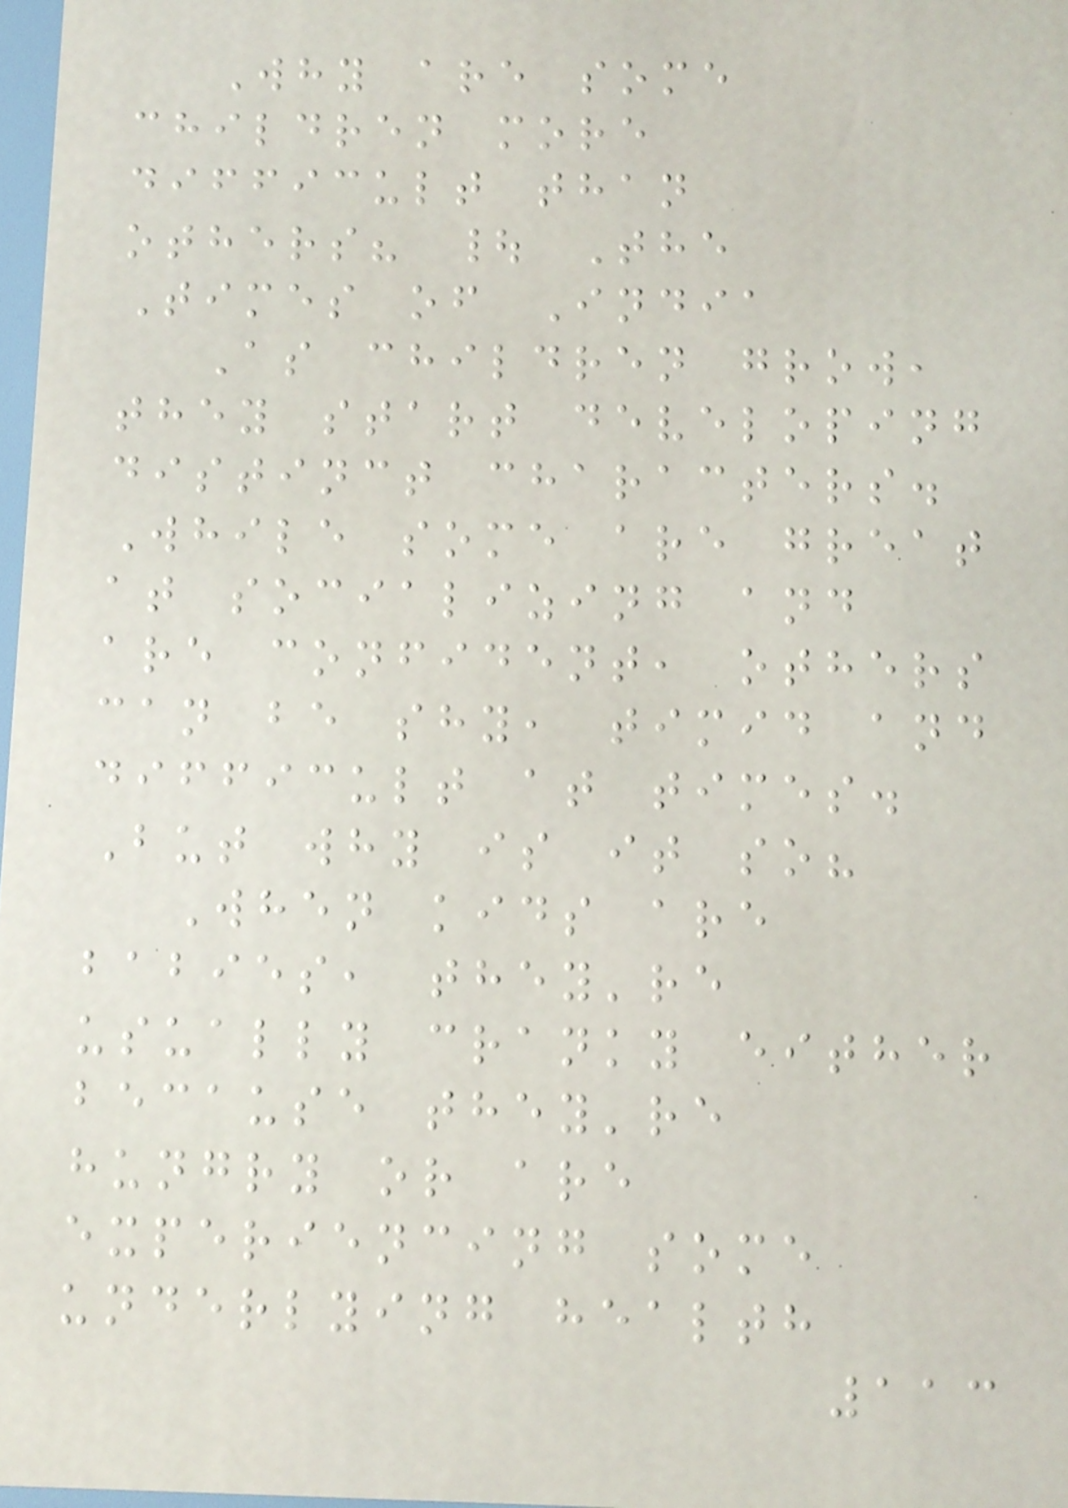Why are some
children more
difficult than
others? | The
Times of India
As children grow,
they start developing
distinct characters.
While some are great
at socializing and
are confident, others
can be shy, timid and
difficult at times.
But why is it so?
When kids are
babies, they're
usually cranky either
because they're
hungry or are
experiencing some
underlying health
113
